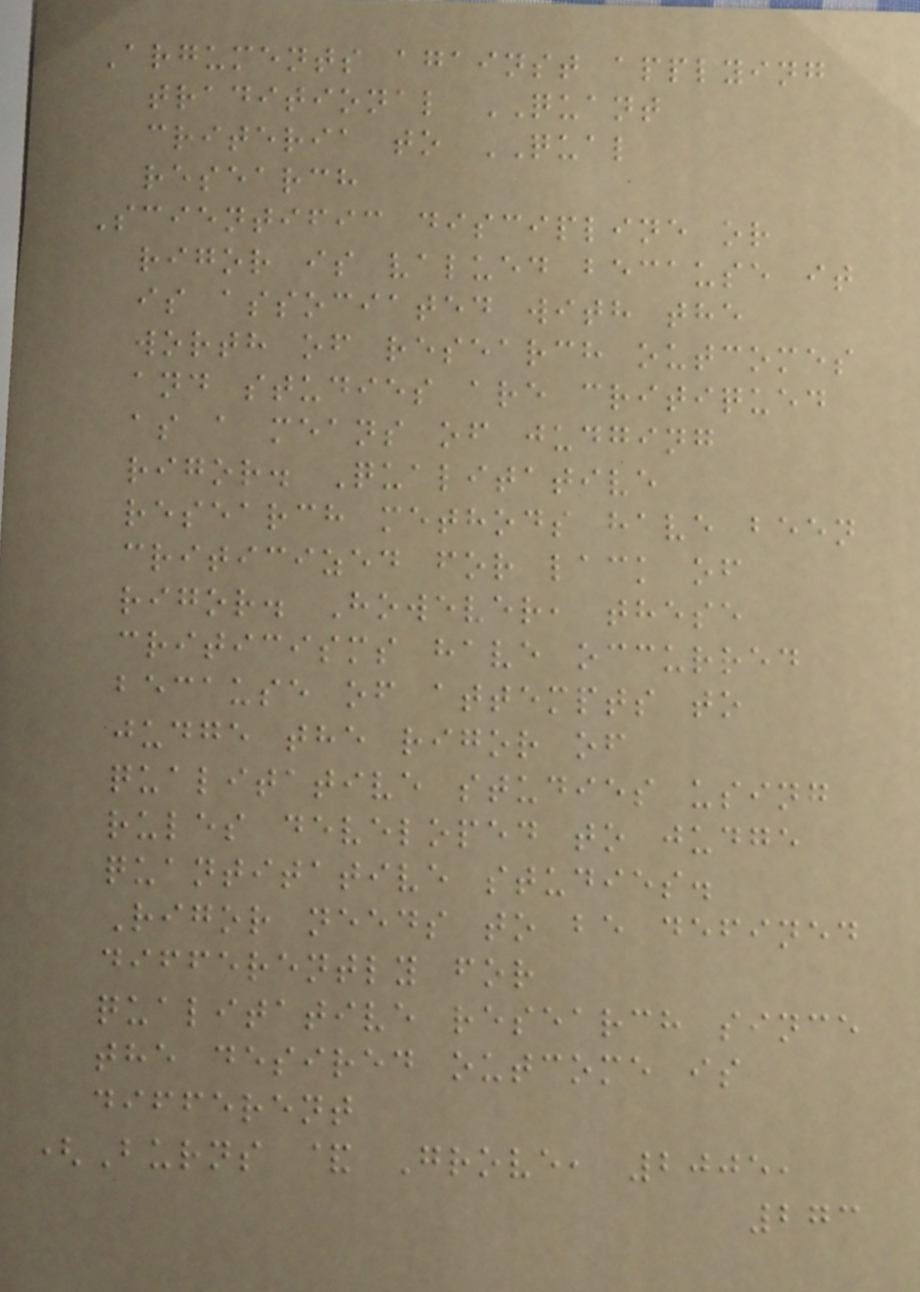Arguments against applying
traditional QUANT
criteria to QUAL
research
Scientific discipline or
rigor is valued because it
is associated with the
worth of research outcomes
and studies are critiqued
as a means of judging
rigor. Qualitative
research methods have been
criticized for lack of
rigor. However, these
criticisms have occurred
because of attempts to
judge the rigor of
qualitative studies using
rules developed to judge
quantitative studies.
Rigor needs to be defined
differently for
qualitative research since
the desired outcome is
different
(Burns & Grove, 2005,
273
